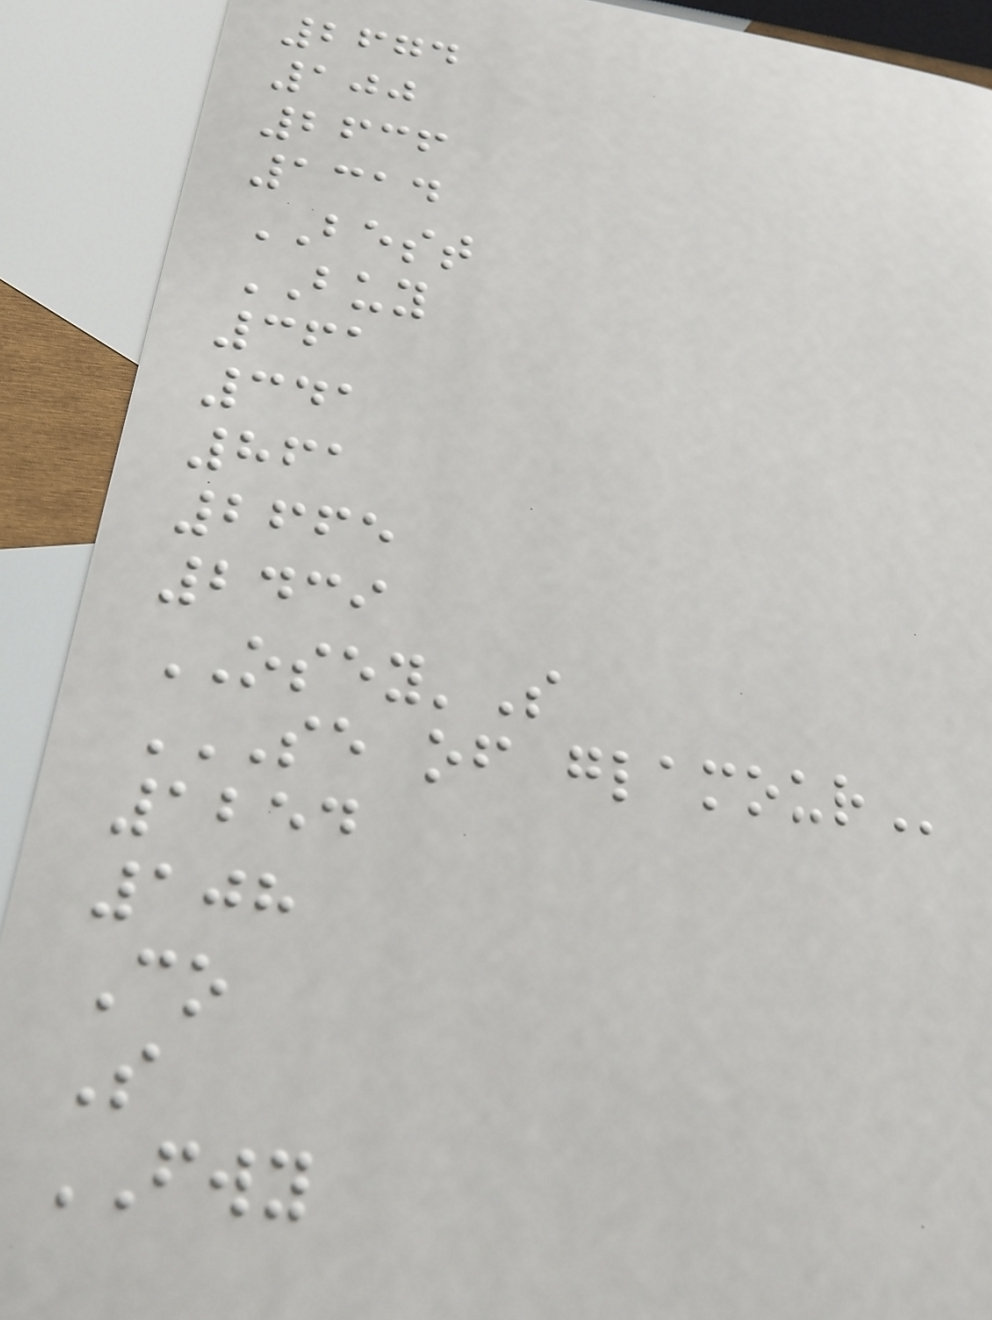2674
100
2636
1314
BEST
BUY
361
341
861
2665
2439
OSEY'S
SE OF GLAMOUR
1254
108
Co
S
FWY
